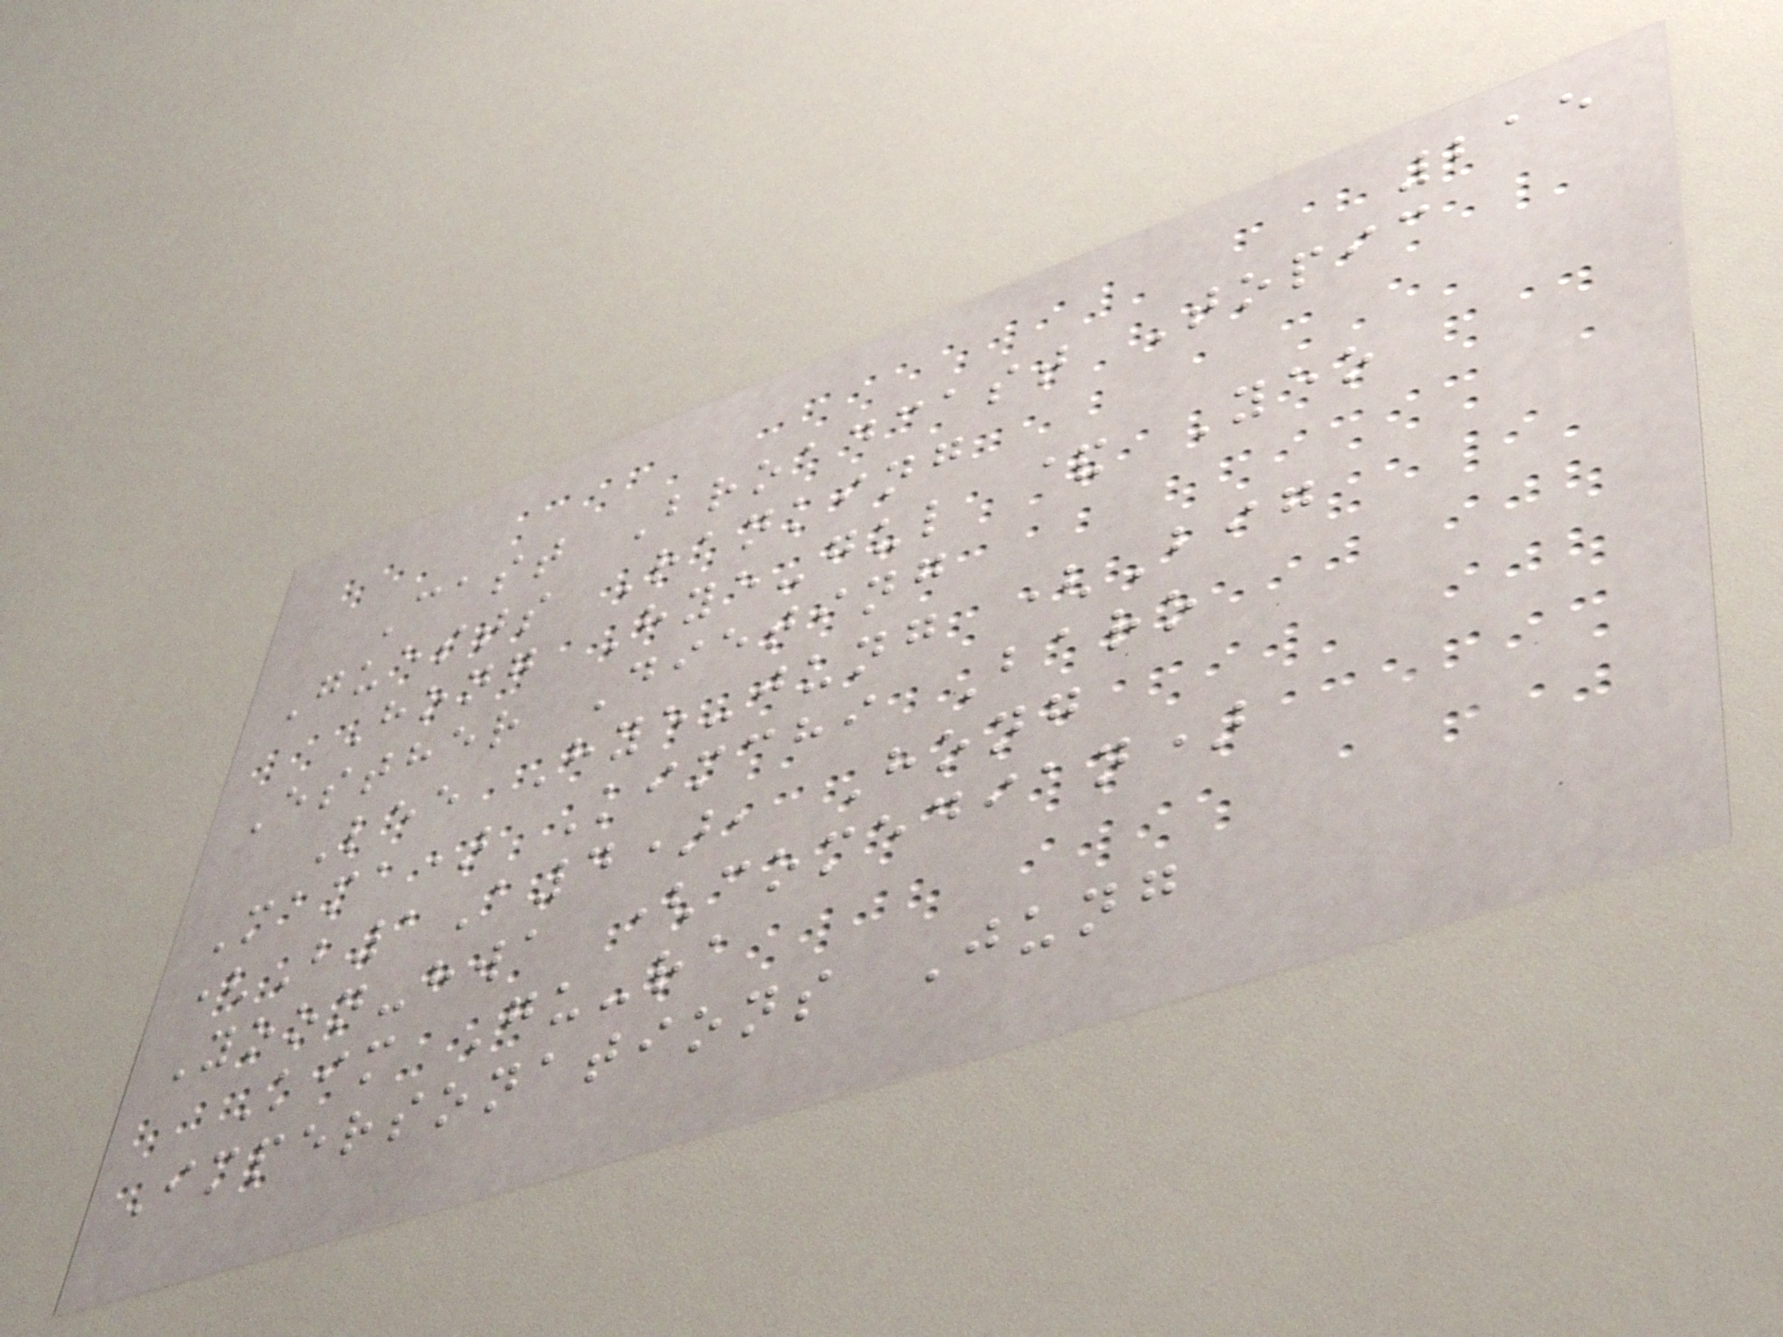215
Cast Broadcast Topic
Guests Ranking
Hong Hye-gul & Yeo
Esther Dieting
Lee Hye-jung (Big
Mama) Kimchi Baro
(B1A4), Hong
Yoon-hwa (comedian)
Kim Gu-ra
Impersonations Jung
